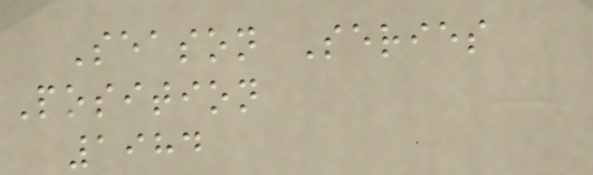Season Series
Position
1984
